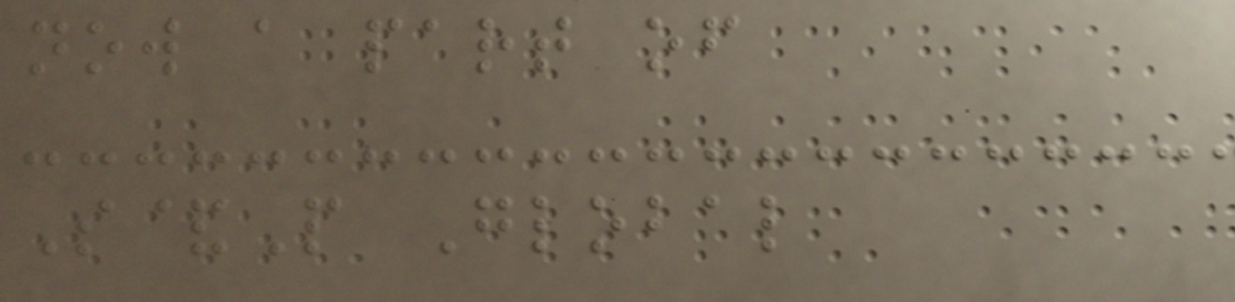now a part of
S&P Global
